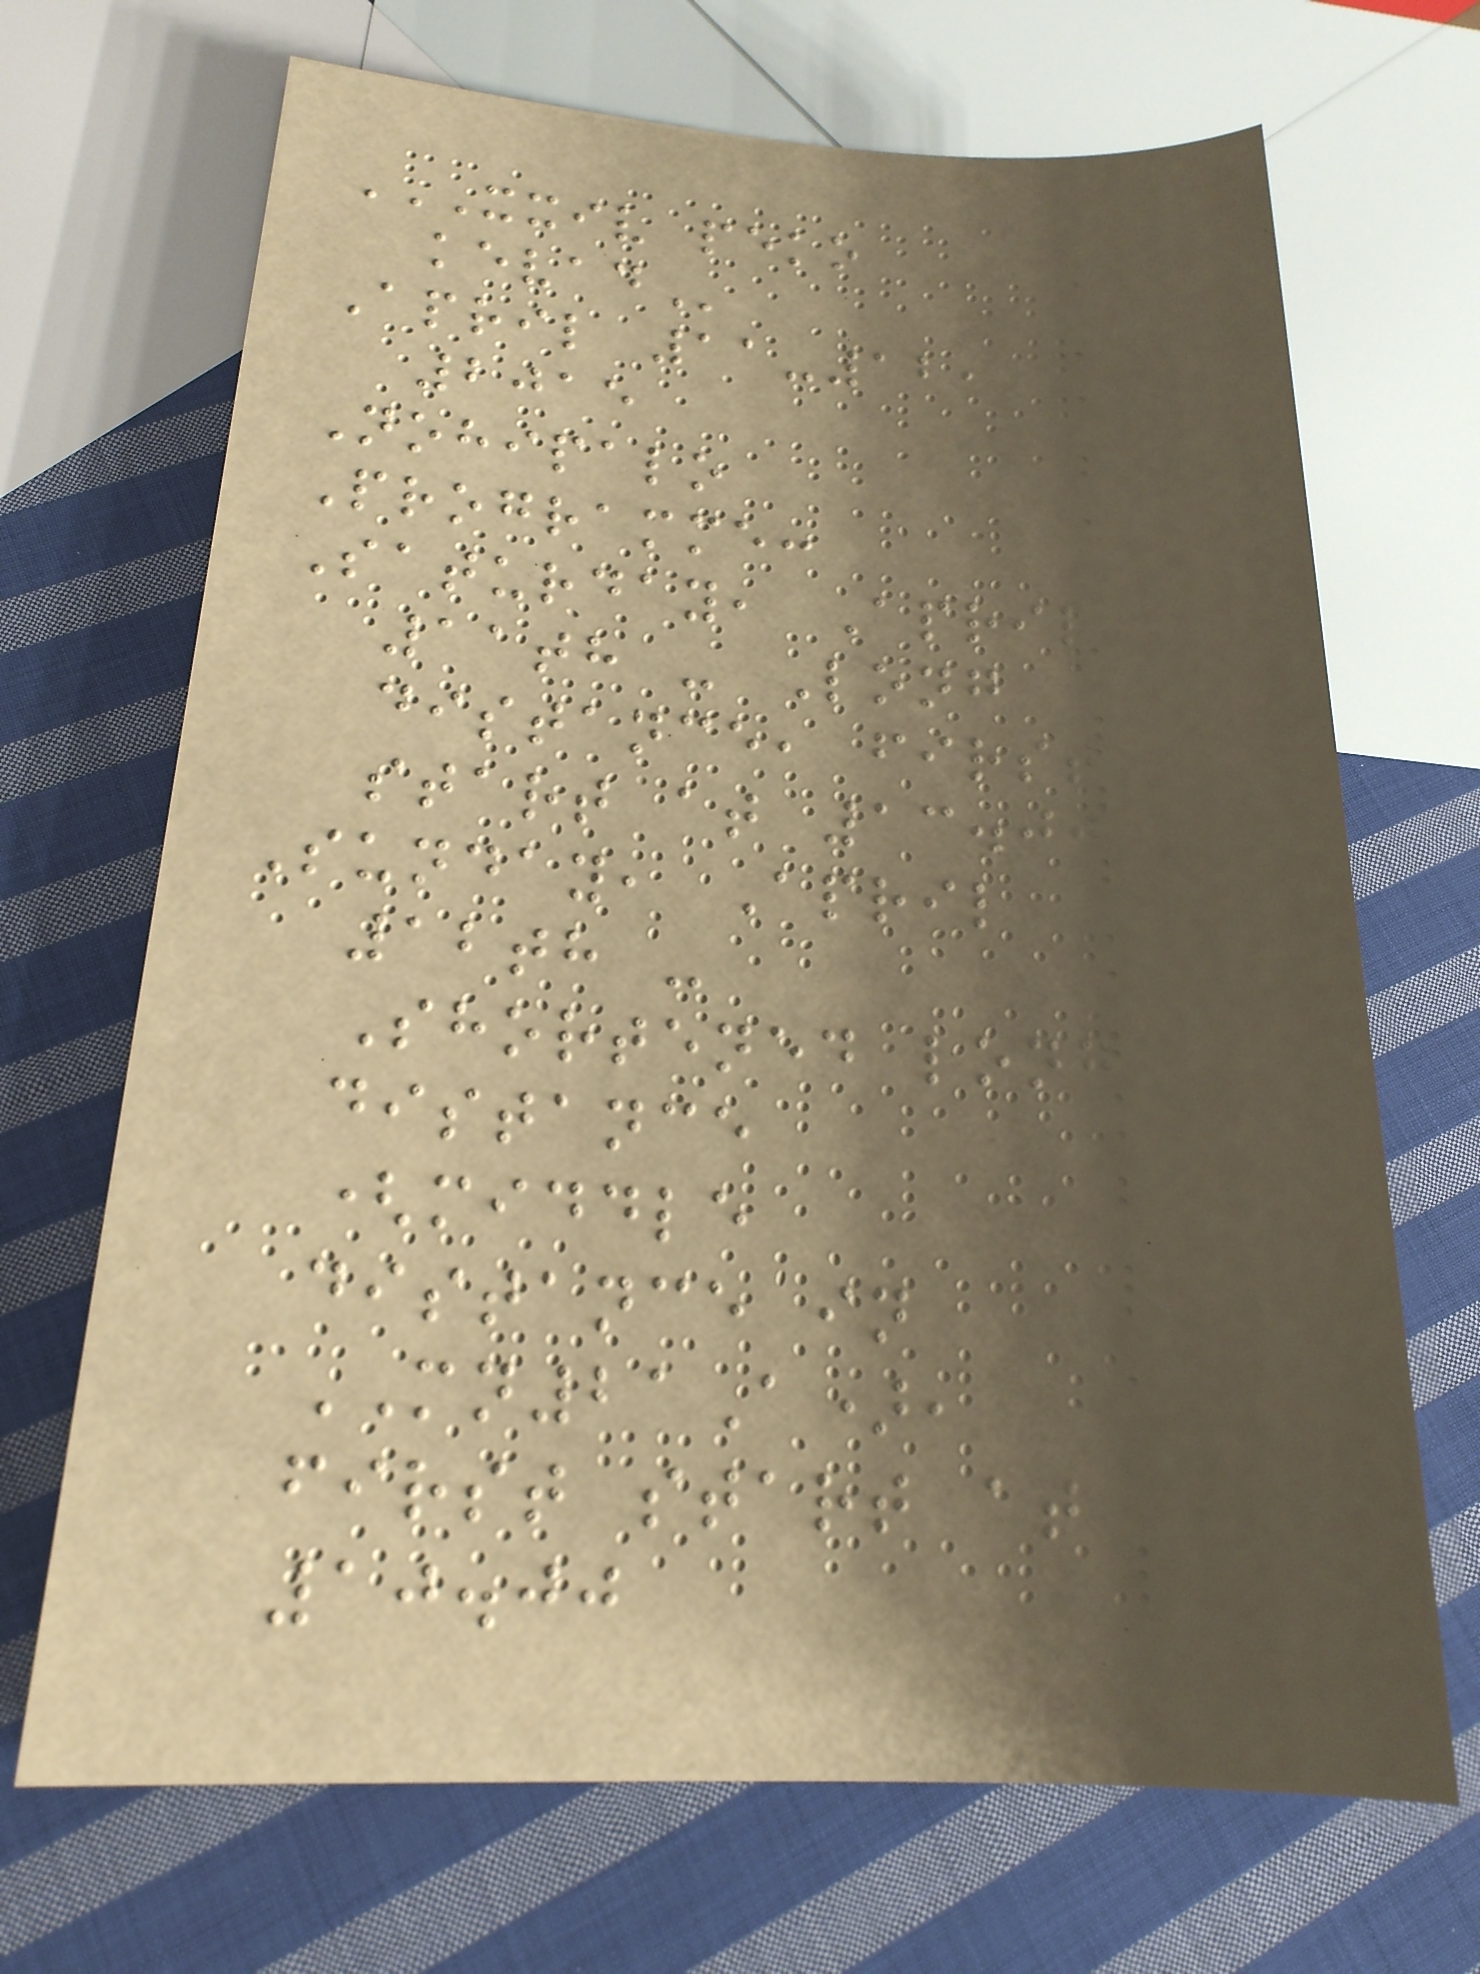XXIV PEKO
KEVAD
April 11-12,
2015
Nohipalo
Programme:
Saturday, April
11th - Long
distance, first
start at 13.00
Sunday, April
12th -
Shortened long
distance
(middle
distance in
MN21A),
first start at
10.00
